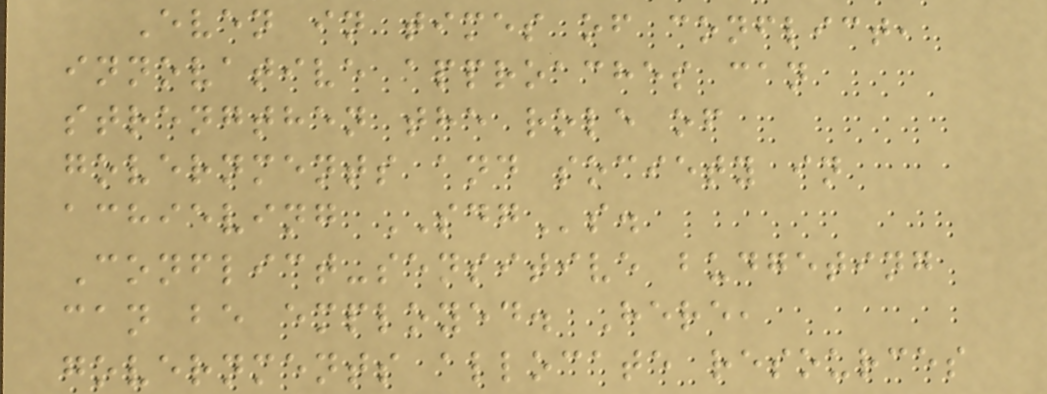Even in times of conflict,
innovative approaches can
strengthen the role of
governments and society in
achieving SDGs.
Conflict-sensitive budgeting
can be employed. Here,
governments allocate resources
